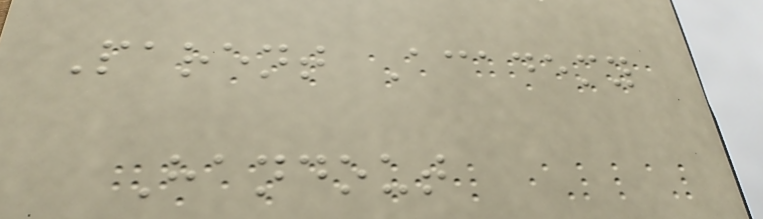Parent Academy
Handout
